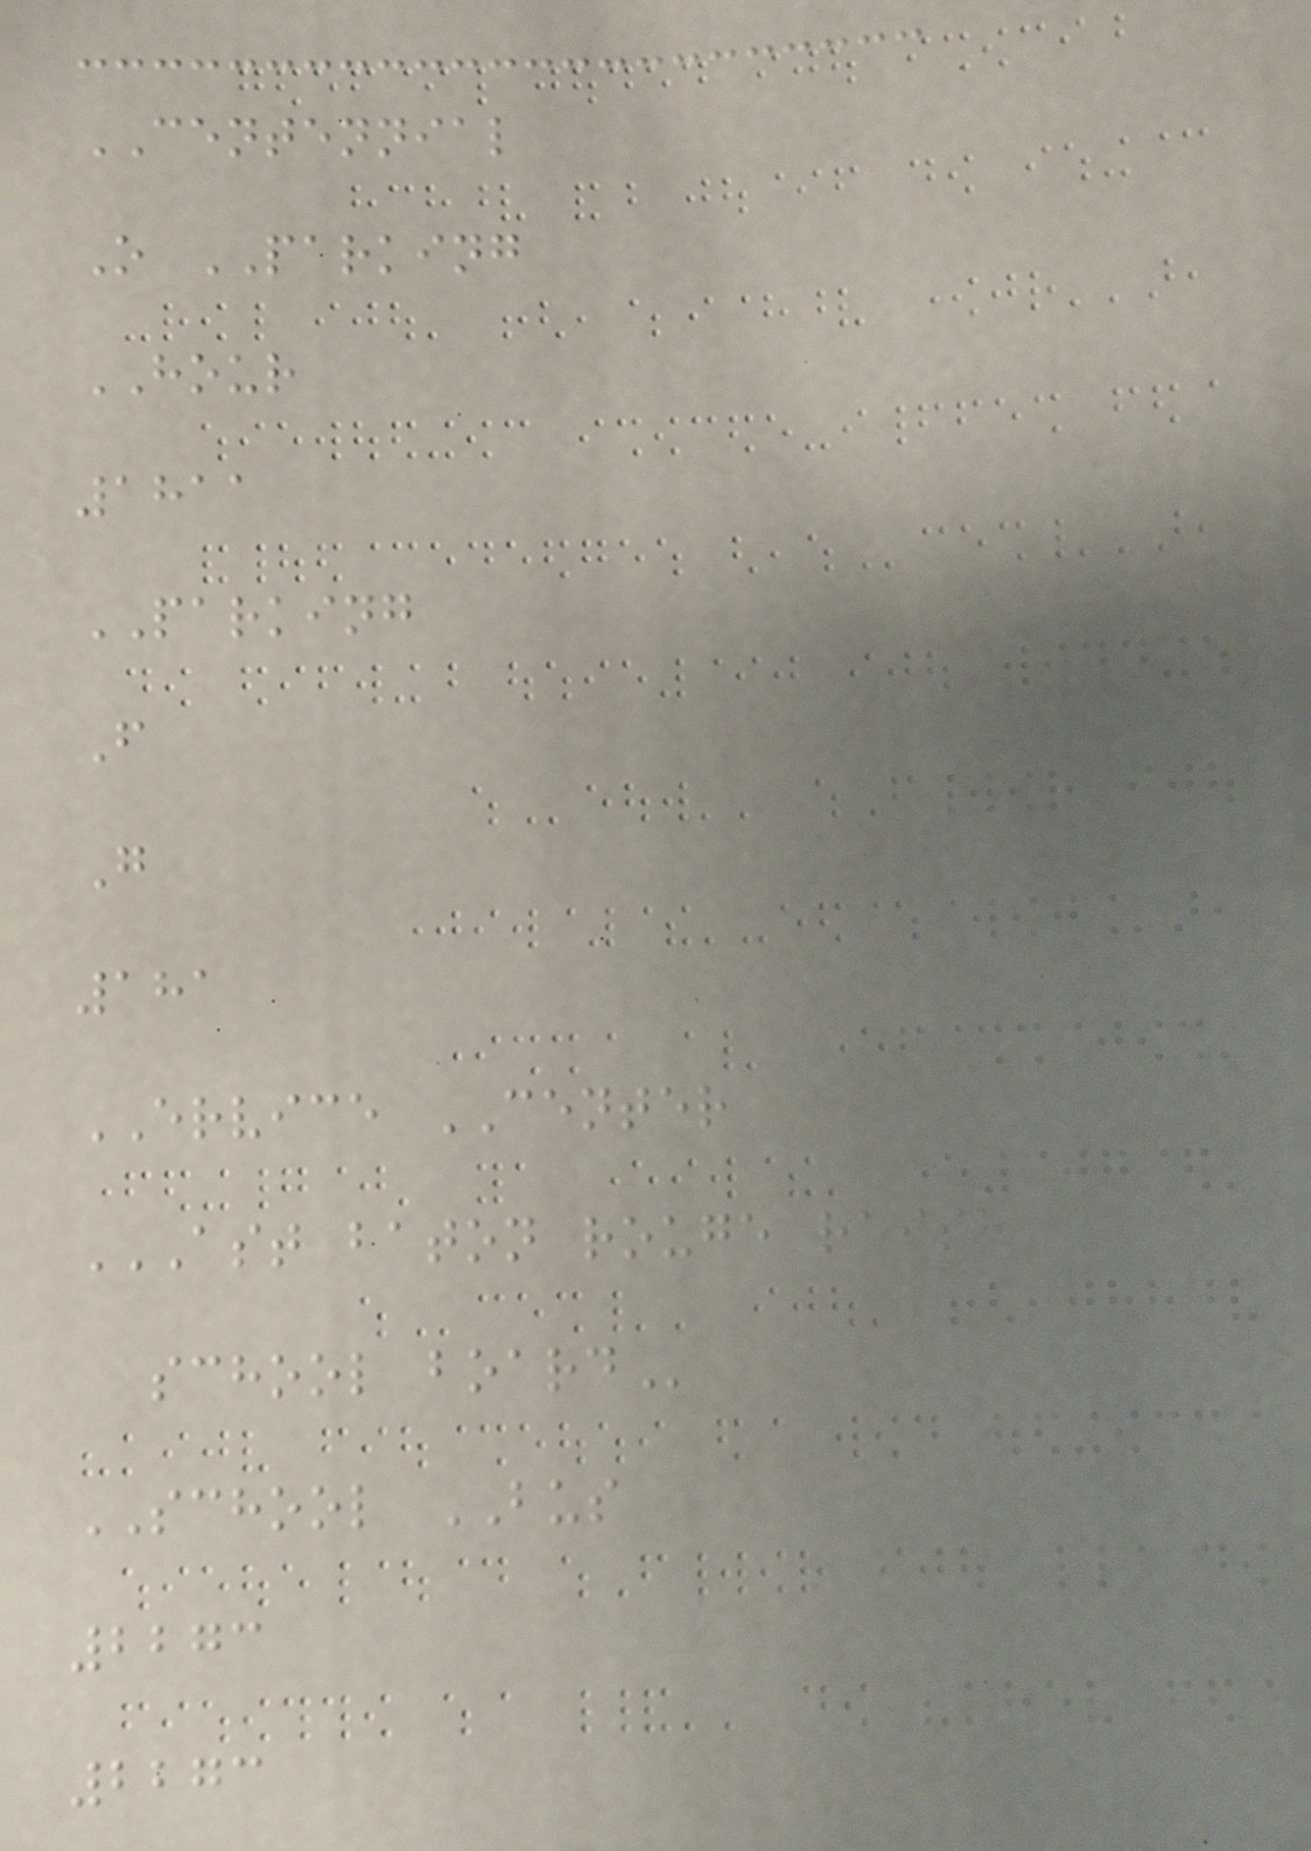CENTENNIAL
O PARKING
HOUR
1811
PARKING
F
G
181
ERVICE CENTER
AST BATON ROUGE RAISH
SCHOOL BOARD
SCHOOL BUS
2273
2273
